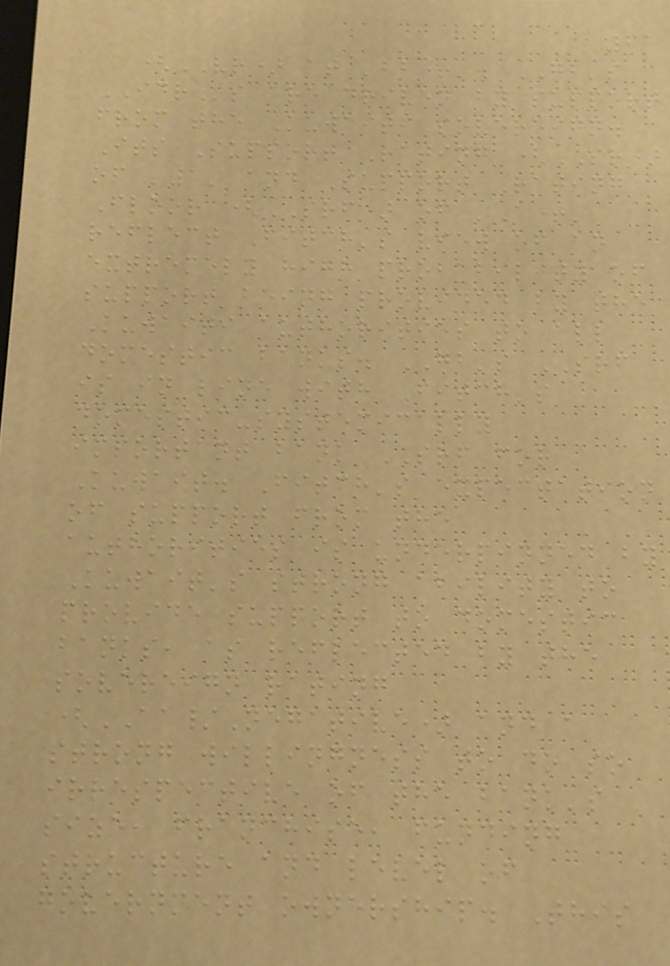61
(VR) at 'bb+'. GB's
IDRs are driven by support
from the Kuwaiti sovereign.
Its Support Rating (SR)
of '1' and Support Rating
Floor (SRF) of 'A+'
reflect Fitch's view of an
extremely high probability of
support being provided by the
Kuwaiti authorities to all
domestic banks. GB's SRF
is in line with Fitch's
domestic-systemically
important bank SRF for
Kuwait. Fitch's expectation
of support from the
authorities is underpinned by
Kuwait's strong ability to
provide support to domestic
banks, as reflected by the
sovereign rating
(AA/Negative) and a
strong willingness to do so
irrespective of the bank's
size, franchise, funding
structure and level of
government ownership. This
